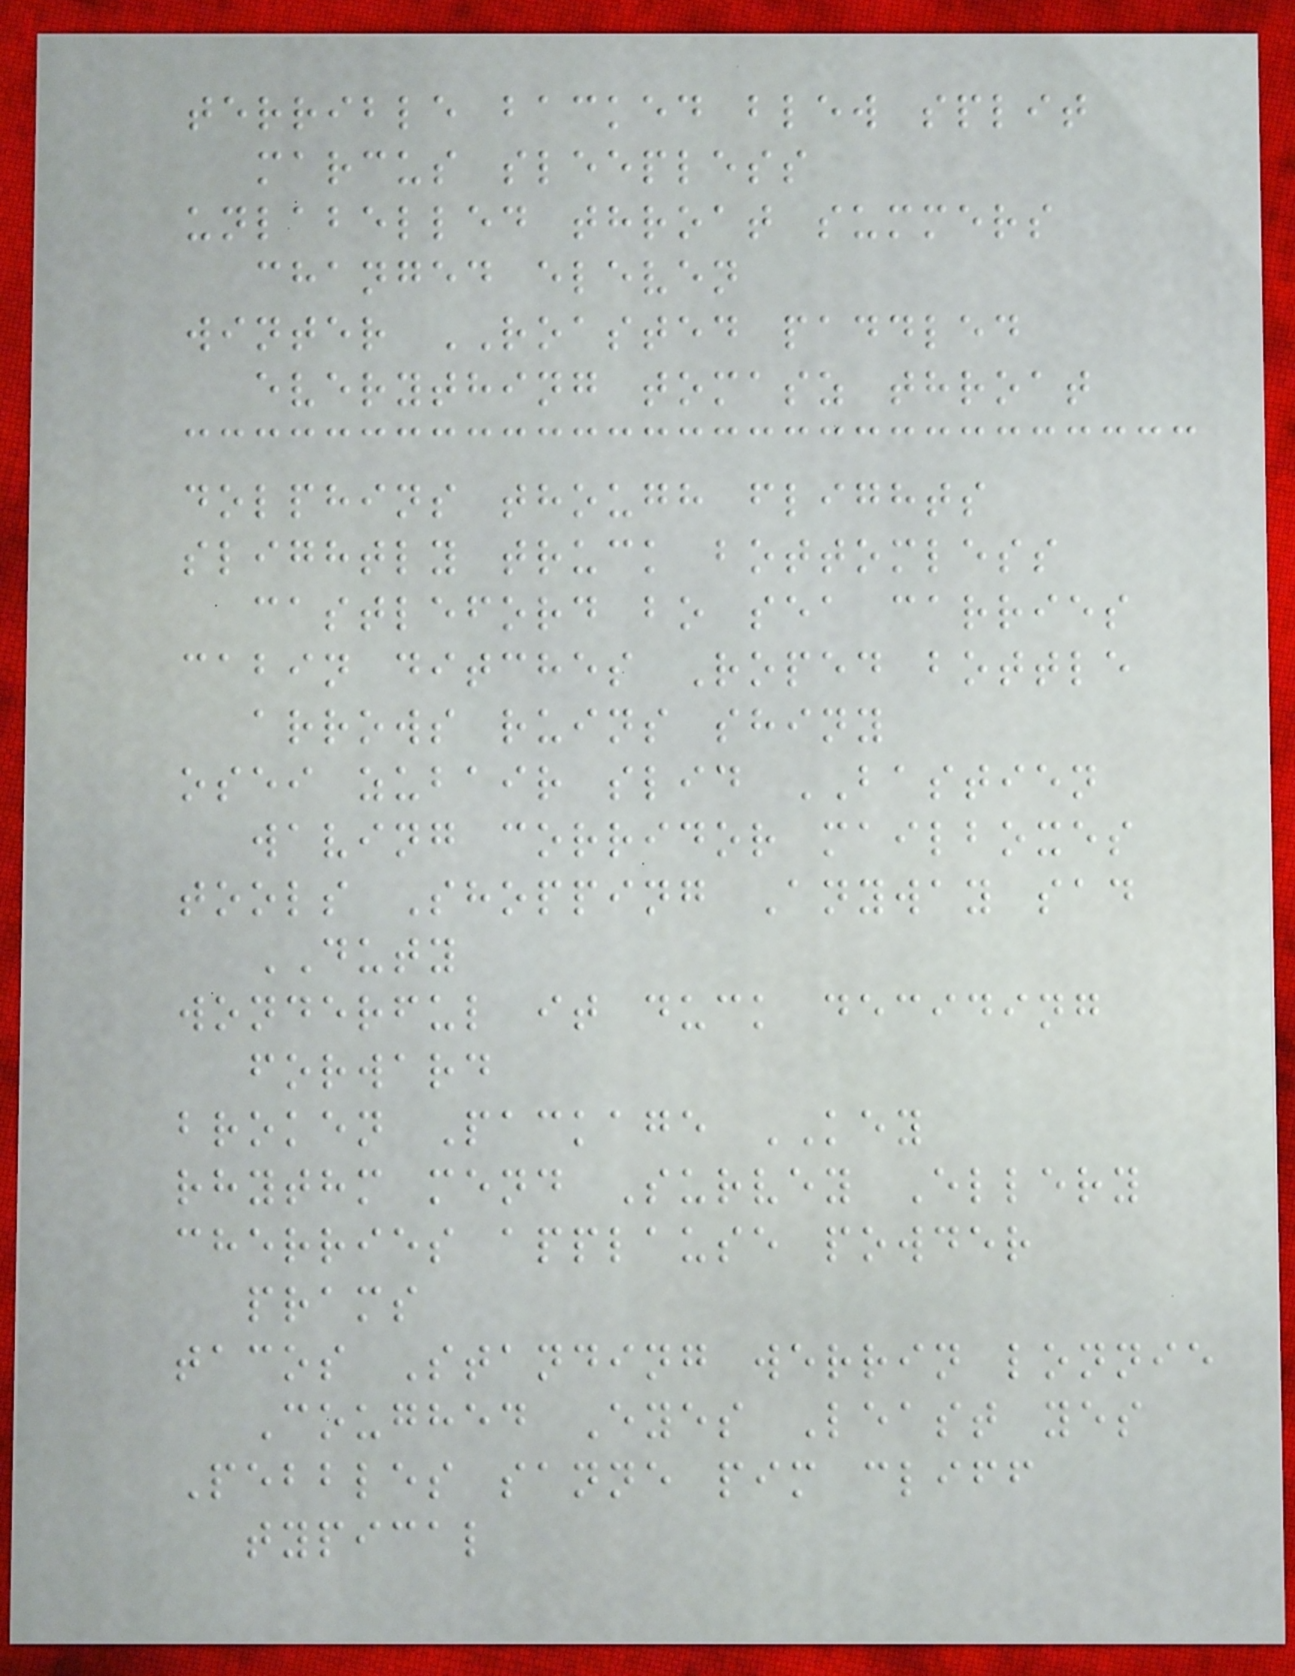terrible backed blew split
marcus sleepless
unlabelled throat summers
changed eleven
winter ROASTED paddled
everything tomasz throat
dolphins though flights
slightly truck bottomless
castleford bo sea carries
cabin ditches Roped bottle
arrows ruins shiny
osei zubair slid BASTIEN
waving corridor mailboxes
tools Shopping Anyway sad
DUTY
wonderful it duck deciding
forward
broken Package KEY
rhythm mend Survey Ellery
cherries applause powder
prams
tacos Standing werrin lonnie
Coughed Eyes Least yes
Pebbles sanne pim cliff
typical
